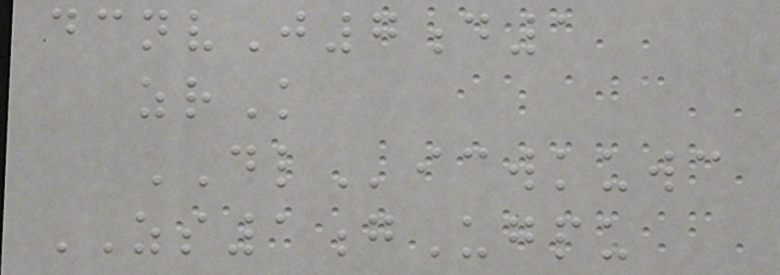dcnvJ7d1
zrK
DLicwkuwc
ZS1gUgpu
